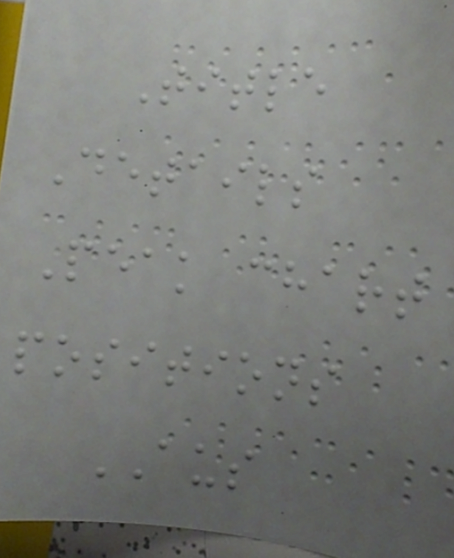Title
Details
Peak chart
positions
AUS
